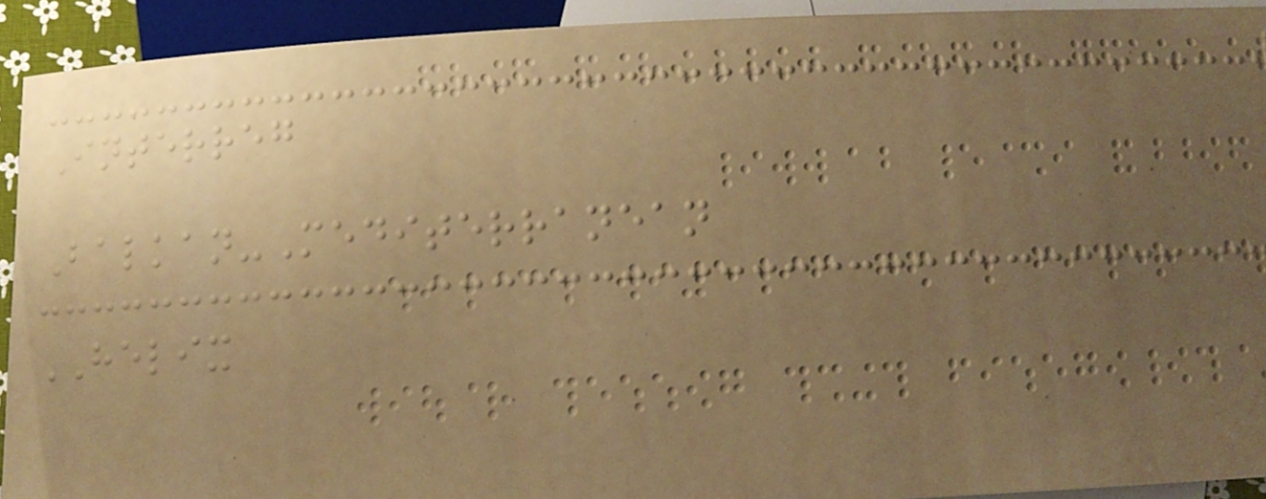Interreg
Balkan-Mediterranean
HELIX
